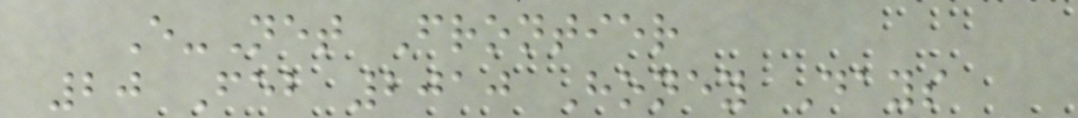E-Net Frontier
20 Feb 2010 Honey Days
